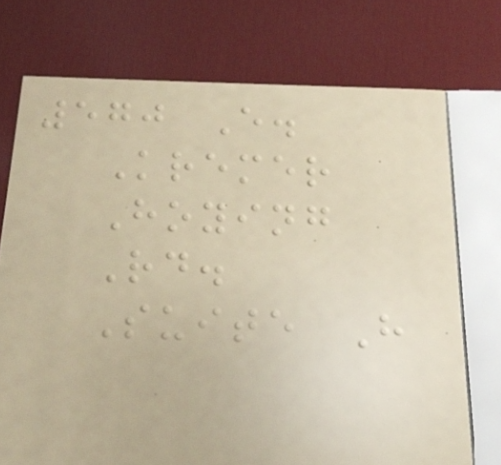570 E.
Kremer
Hoying
Rd.
Suite H
